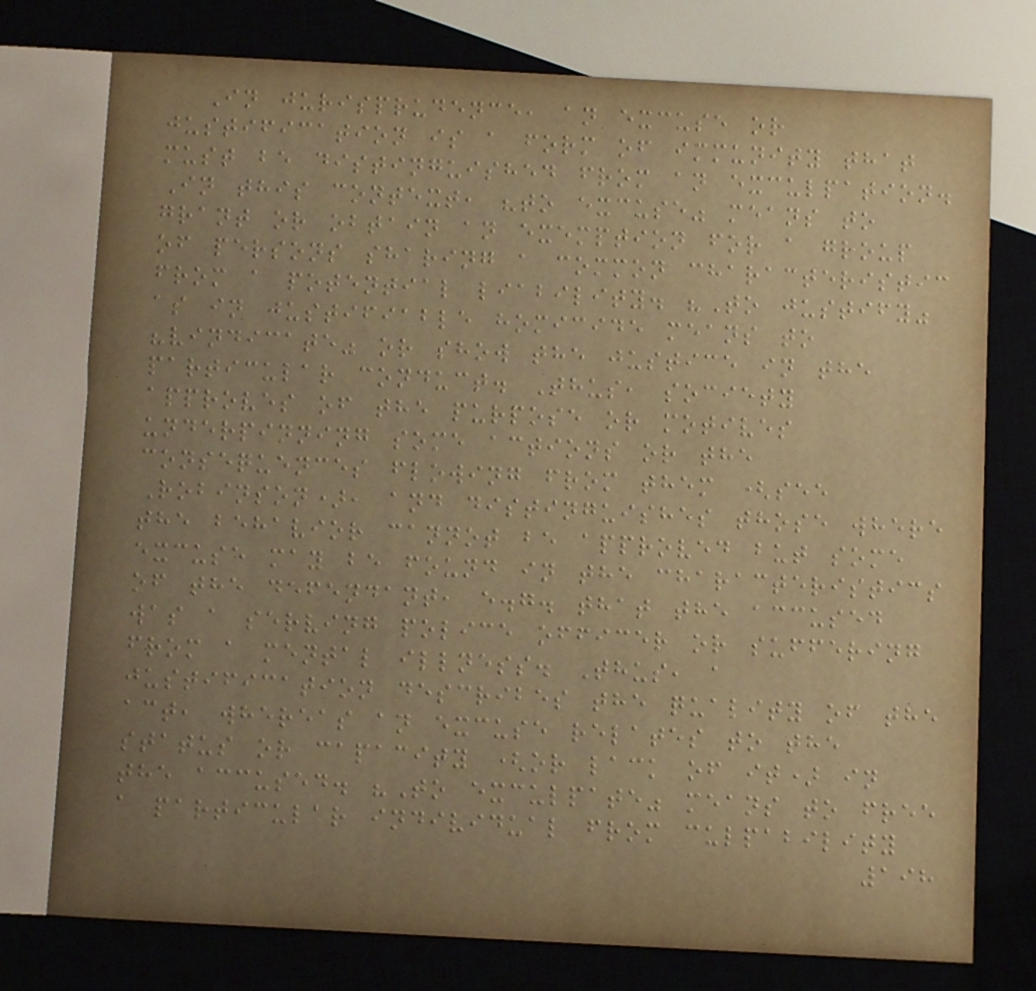In jurisprudence, an excuse or
justification is a form of immunity that
must be distinguished from an exculpation.
In this context, "to excuse" means to
grant or obtain an exemption for a group
of persons sharing a common characteristic
from a potential liability. "To justify"
as in justifiable homicide means to
"vindicate" or show the justice in the
particular conduct. Thus, society
approves of the purpose or motives
underpinning some actions or the
consequences flowing from them (see
Robinson), and distinguishes those where
the behavior cannot be approved but some
excuse may be found in the characteristics
of the defendant, e.g. that the accused
was a serving police officer or suffering
from a mental illness. Thus, a
justification describes the quality of the
act, whereas an excuse relates to the
status or capacity (or lack of it) in
the accused. "To exculpate" means to free
a particular individual from culpability
198
